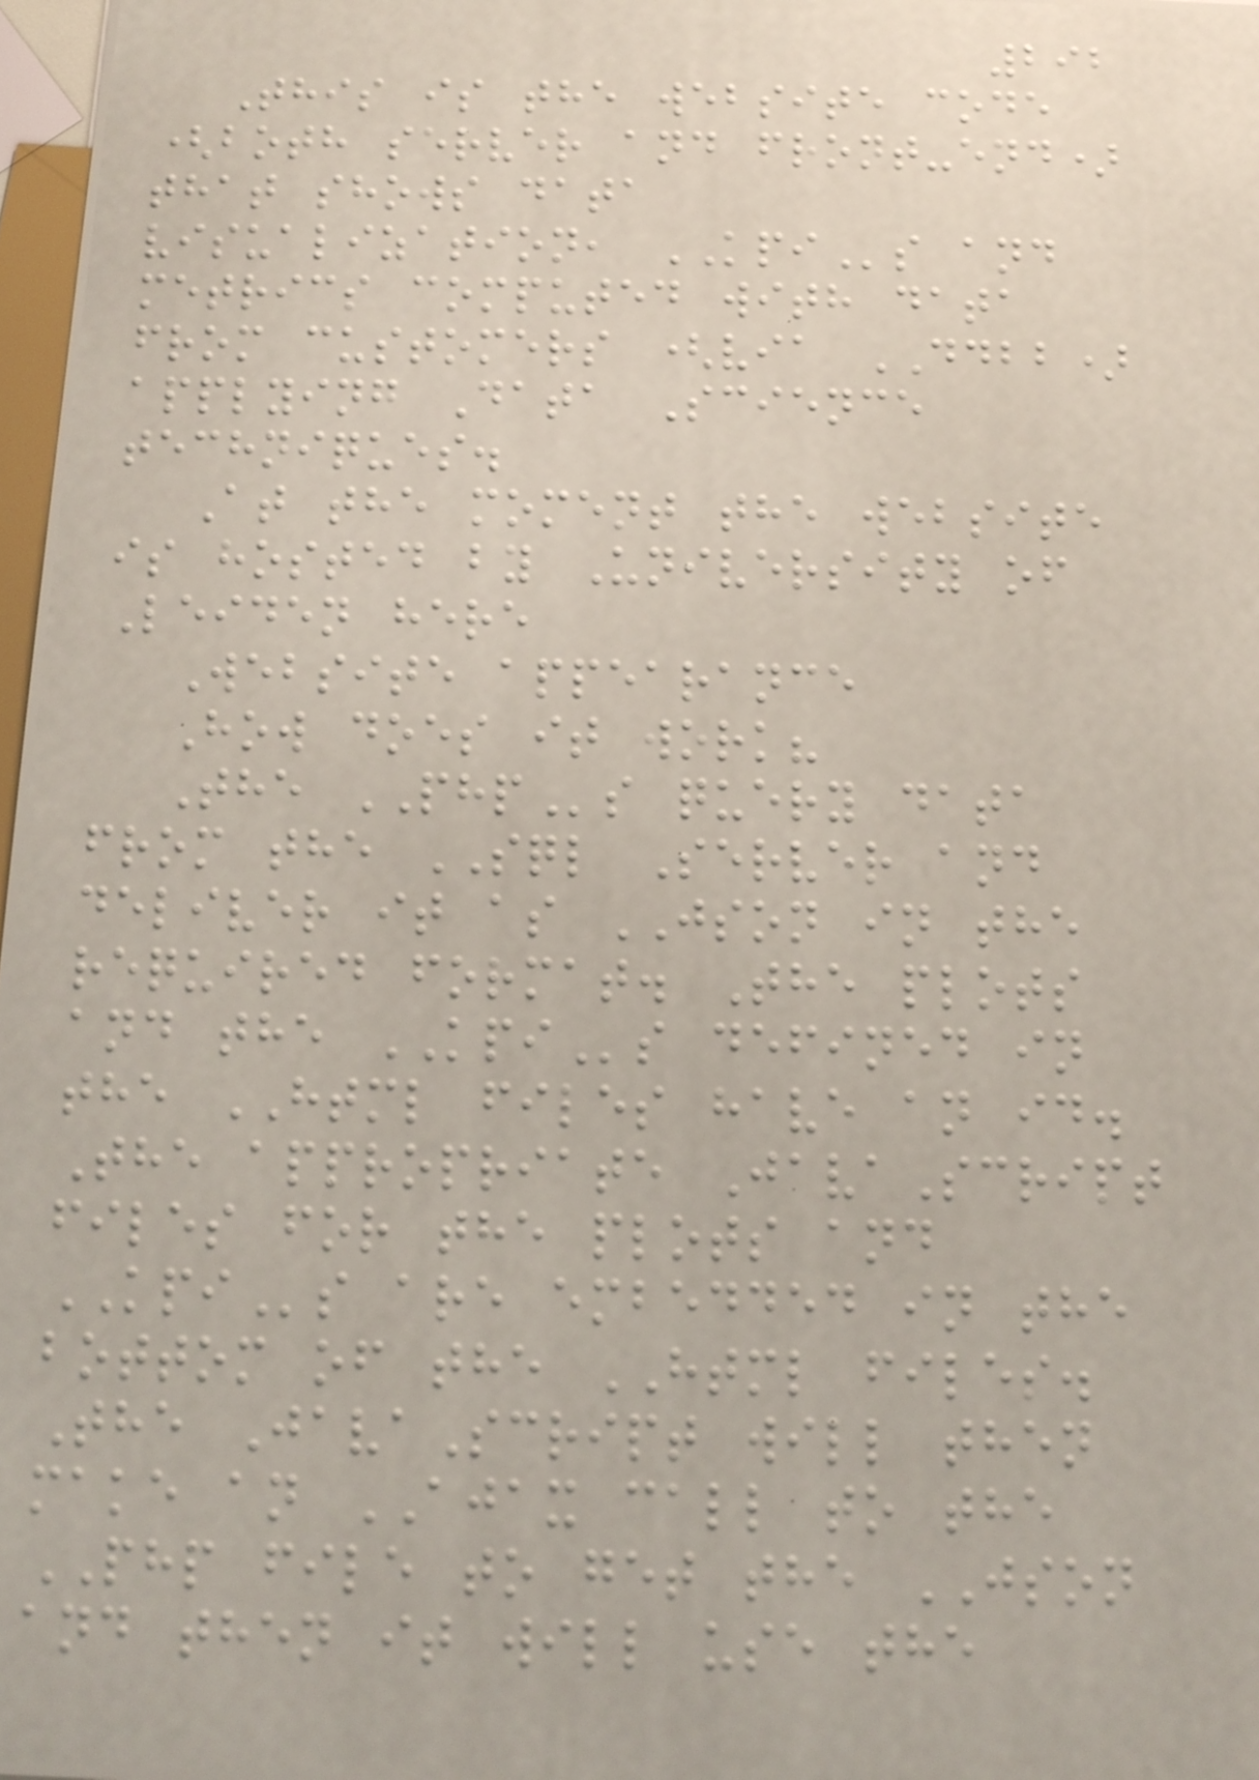292
This is the website code
(both server and front-end)
that shows data
visualization, KPIs and
metrics computed with data
from customers (via DDBB)
applying Data Science
techniques.
At the moment the website
is hosted by University of
Leiden here
Website appearance
How does it work?
The PHPs query data
from the SQL Server and
deliver it as JSON in the
required format. The plots
and the KPIs defined in
the HTML files have an id.
The appropriate JavaScript
files for the plots and
KPIs are embedded in the
bottom of the HTML files.
The JavaScript will then
make an AJAX call to the
PHP file to get the JSON
and then it will use the
